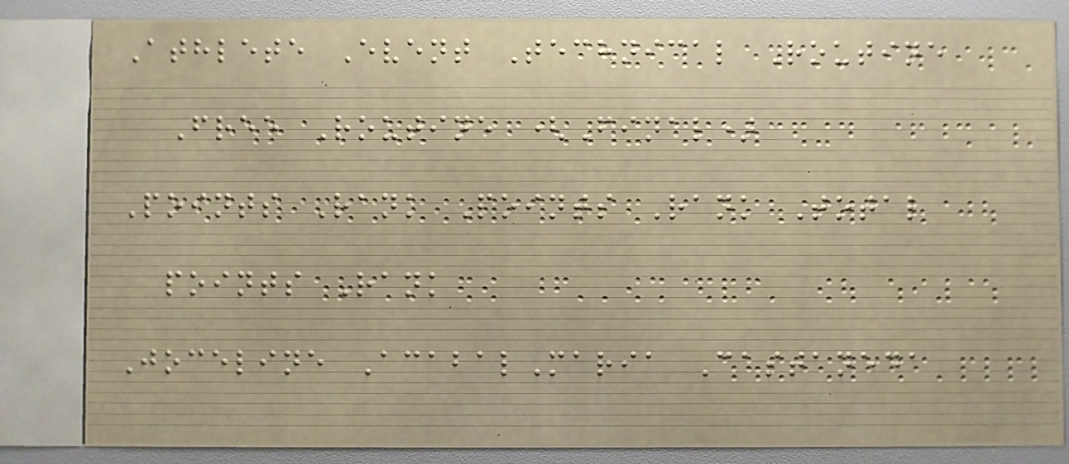Athlete Event Technical Routine
Free Routine (Final)
Points Rank Points Rank Total
points Rank
Joceline AcabalMaria Castaneda
